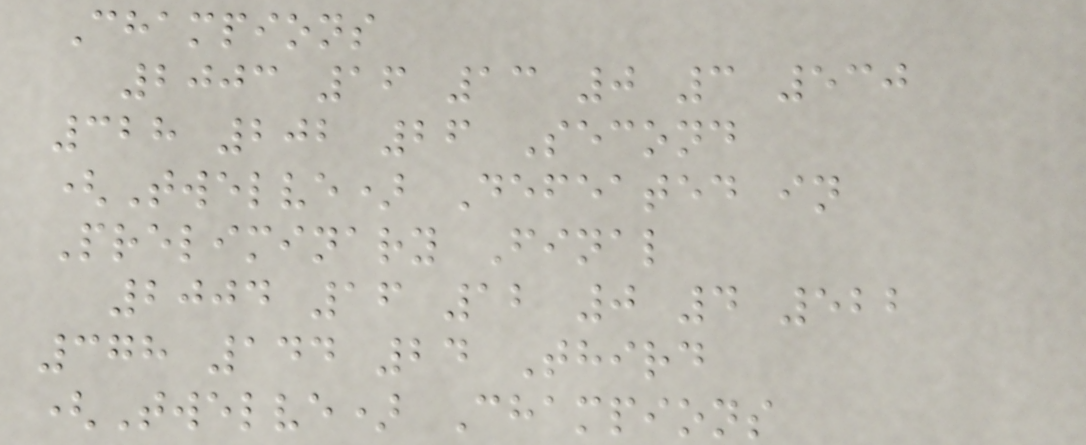Champions
2003 16 13 0 3 530
328 202 26 Second
(Twelve) Defeated in
Preliminary Final
2004 16 12 0 4 522
378 144 24 Third
(Twelve) Champions
